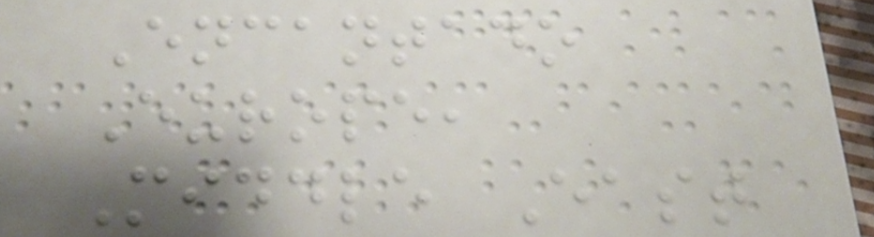Encantado
Europe,
Middle East
